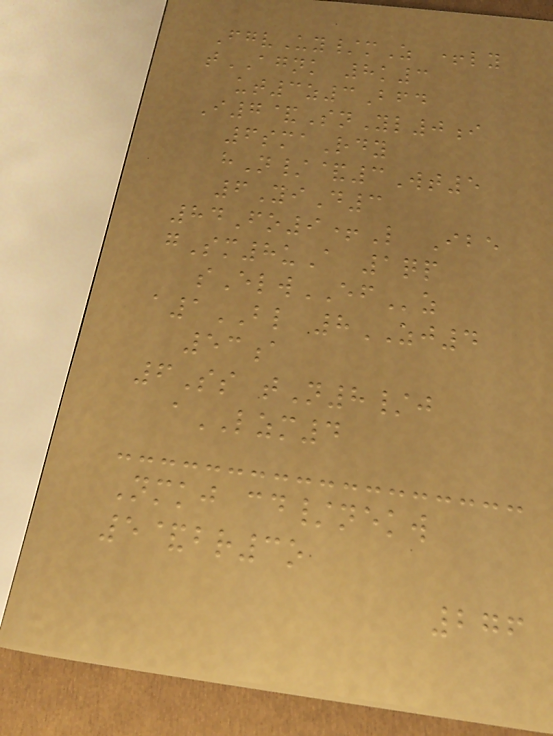FgvUy/mZ +ly
tAGNK 8k3
ut3z3Bfd
I7&SnYl0i
6smaRdy
hN/&3Wt5
6YiD3
84Fo9+L Ibe
gSm8uA 1qp
sElwEFz
a1BL 8ZJ4
53a
6Ss tN8/j
aLZM4
Nmkj cd/nekw
5&br3o
276
